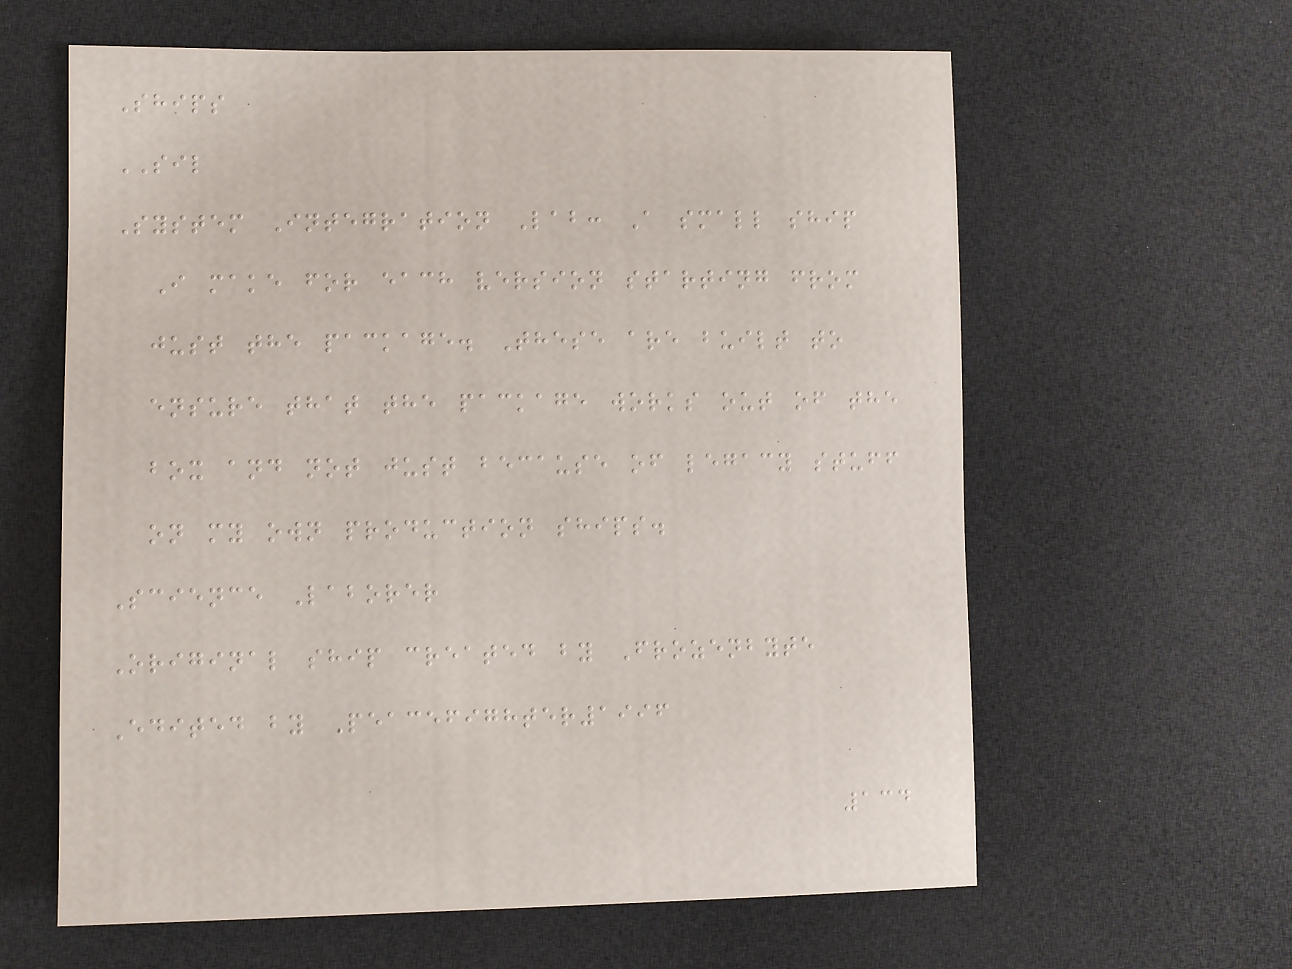Ships
SIL
System Integration Lab: A small ship
I make for each version starting from
just the package. These are built to
ensure that the package works out of the
box and not just because of legacy stuff
on my own production ships.
Science Laborer
Original ship created by Frozenbyte
Edited by Peacefighter1996
134
